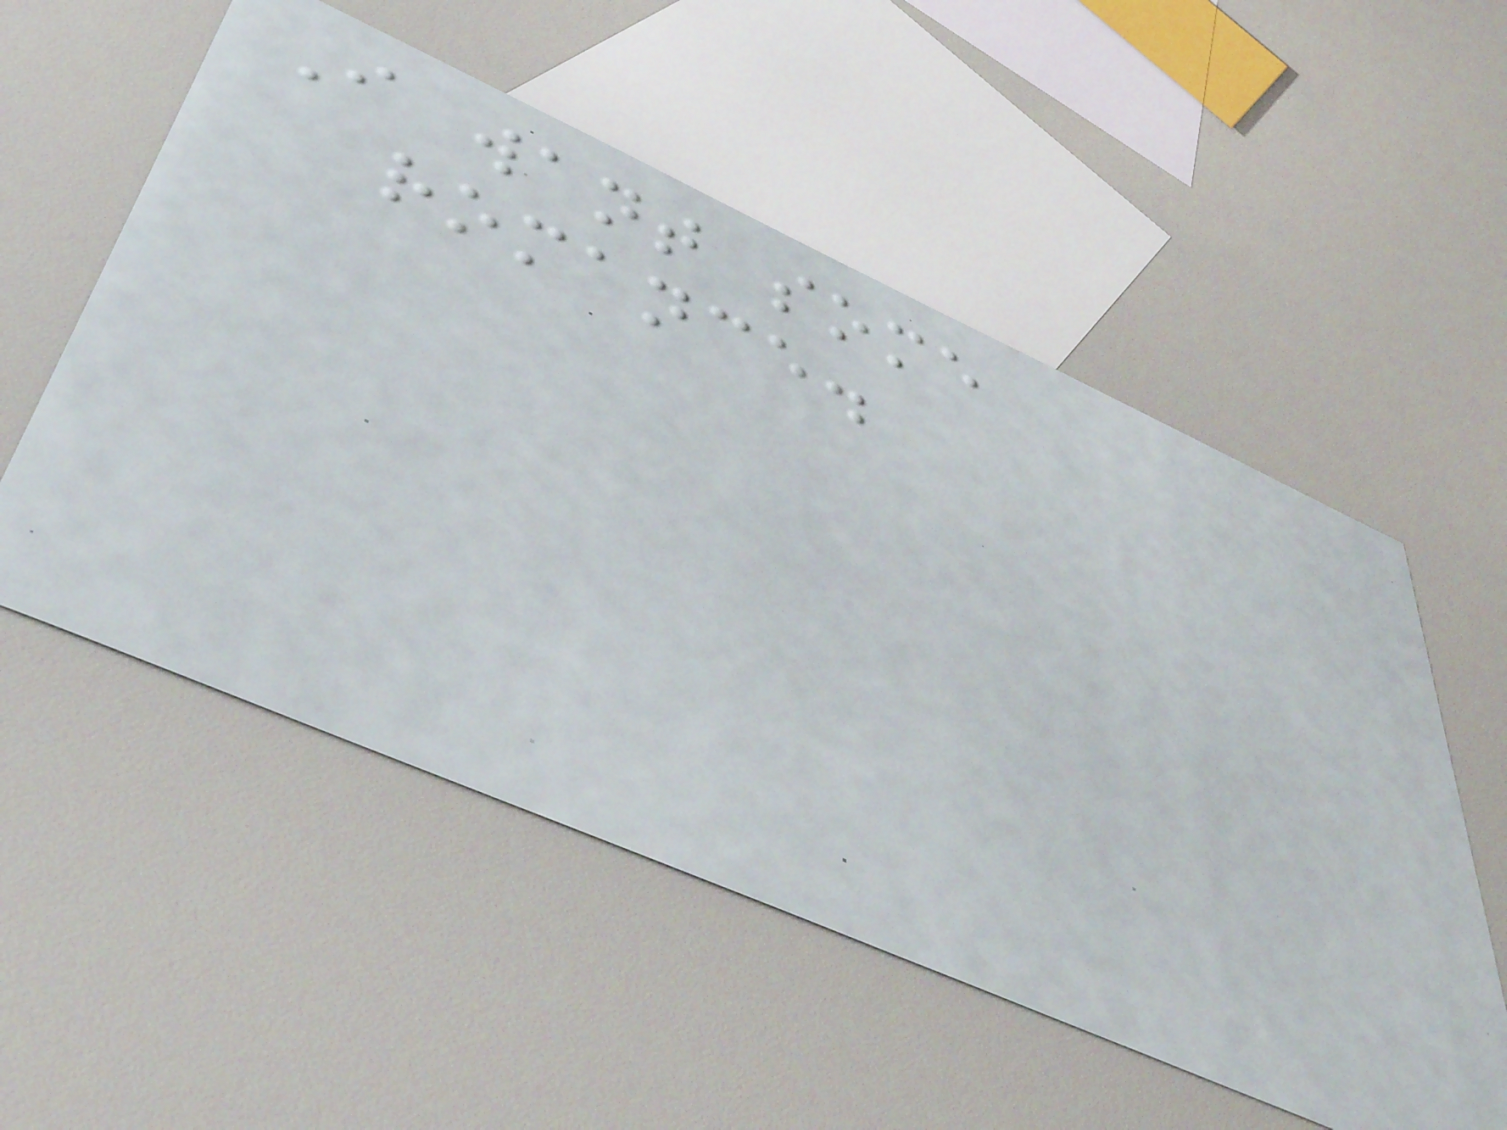I want some
romance.
